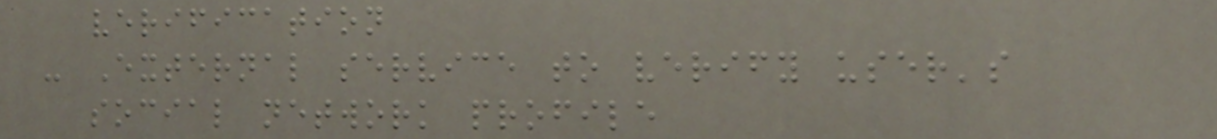verification
- External service to verify user's
social network profile
